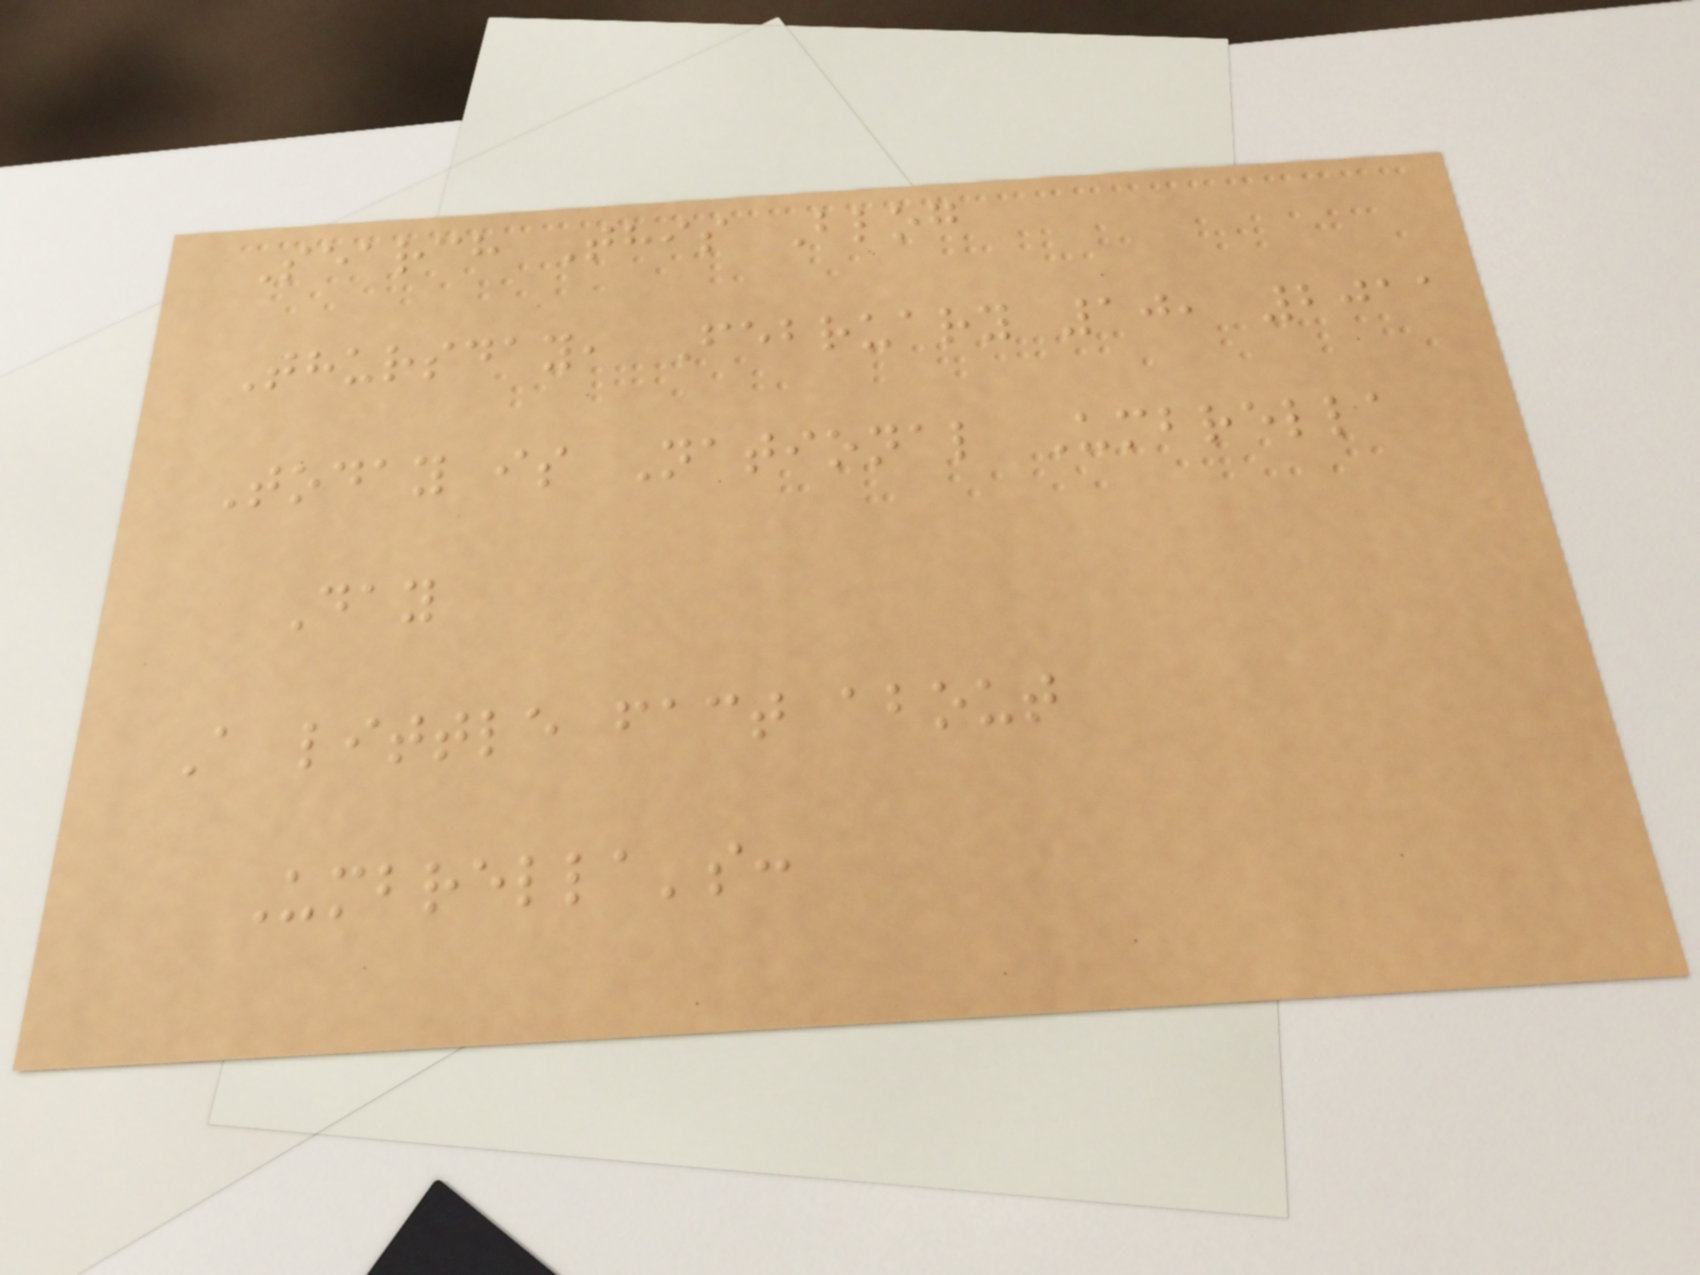Search This Blog
Thursday, February 10, 2011
Today is National Umbrella
Day
A little fact about
Umbrella's:
